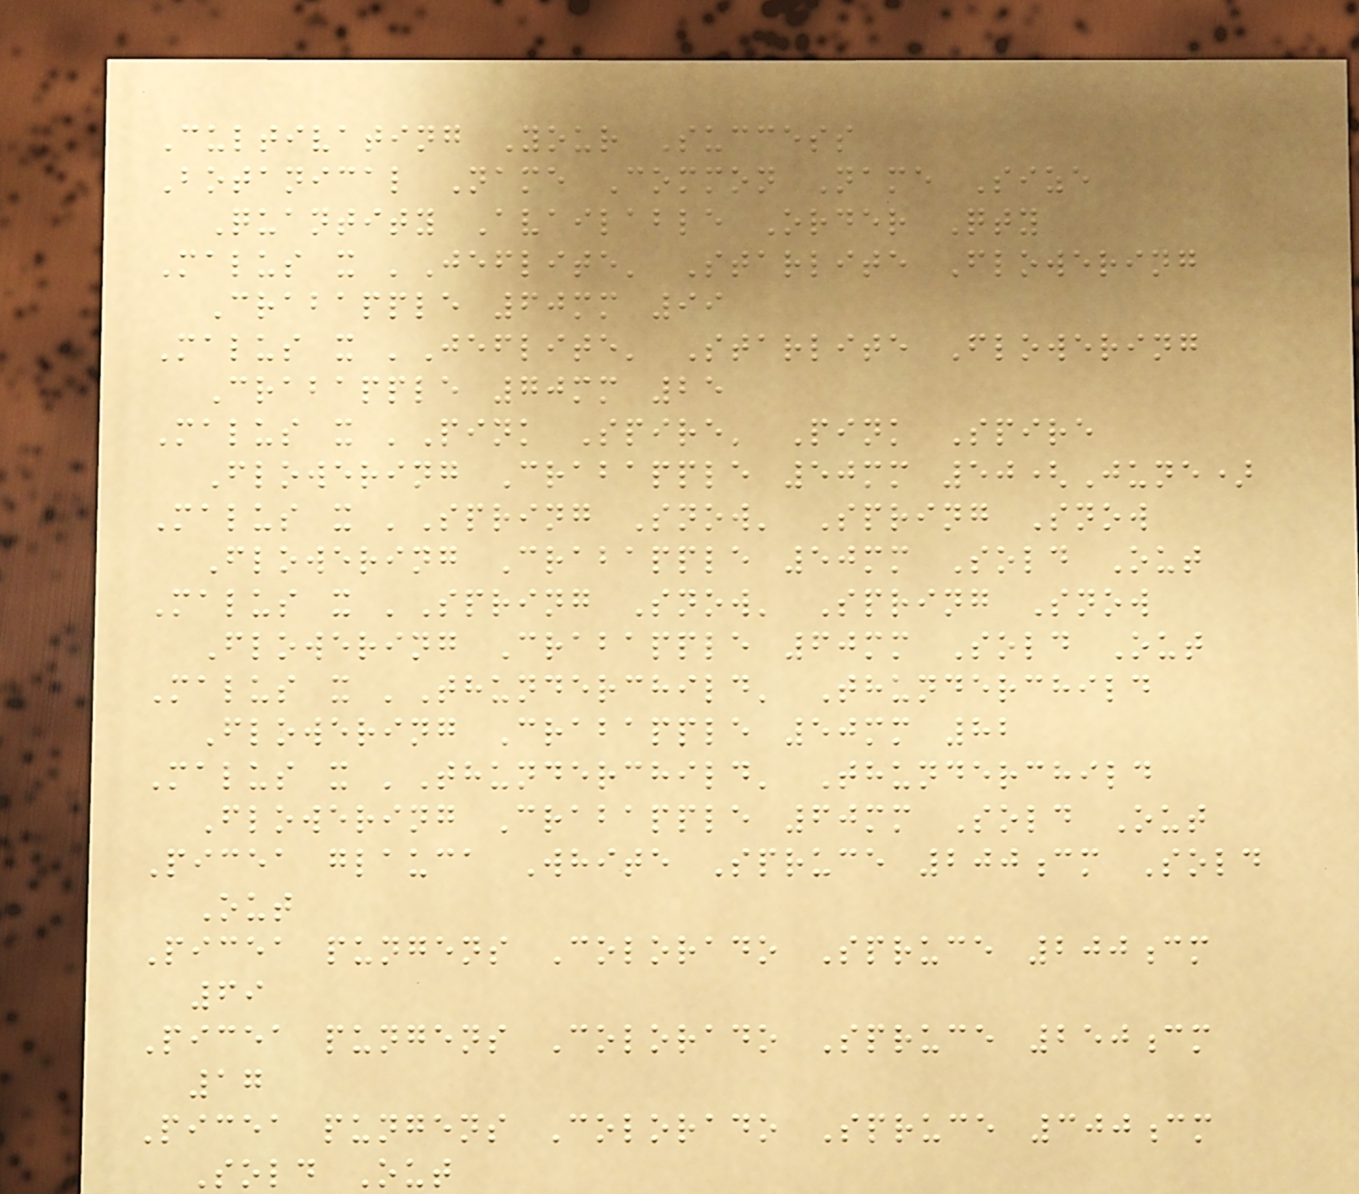Cultivating Your Success
Botanical Name Common Name Size
Quantity Available Order Qty
Malus x 'Jeflite' Starlite Flowering
Crabapple 60mm 99
Malus x 'Jeflite' Starlite Flowering
Crabapple 70mm 25
Malus x 'Pink Spire' Pink Spire
Flowering Crabapple 50mm 50(June)
Malus x 'Spring Snow' Spring Snow
Flowering Crabapple 50mm Sold Out
Malus x 'Spring Snow' Spring Snow
Flowering Crabapple 60mm Sold Out
Malus x 'Thunderchild' Thunderchild
Flowering Crabapple 50mm 82
Malus x 'Thunderchild' Thunderchild
Flowering Crabapple 60mm Sold Out
Picea glauca White Spruce 200cm Sold
Out
Picea pungens Colorado Spruce 200cm
69
Picea pungens Colorado Spruce 250cm
17
Picea pungens Colorado Spruce 300cm
Sold Out
